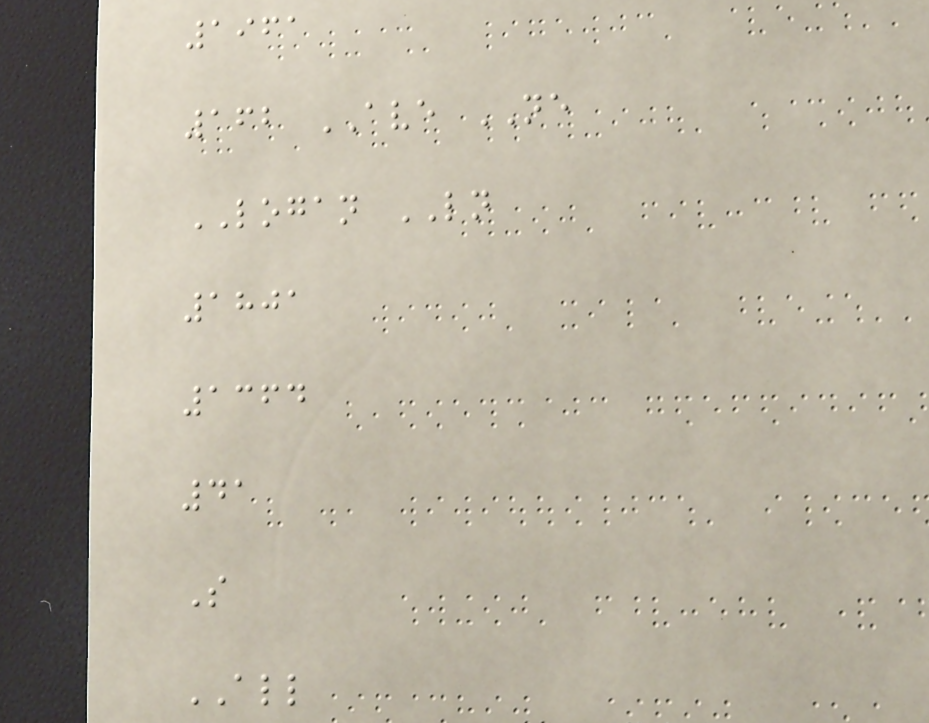1961
162 AVE NE
LOGAN LN
1801
1364
41
S
ALL
